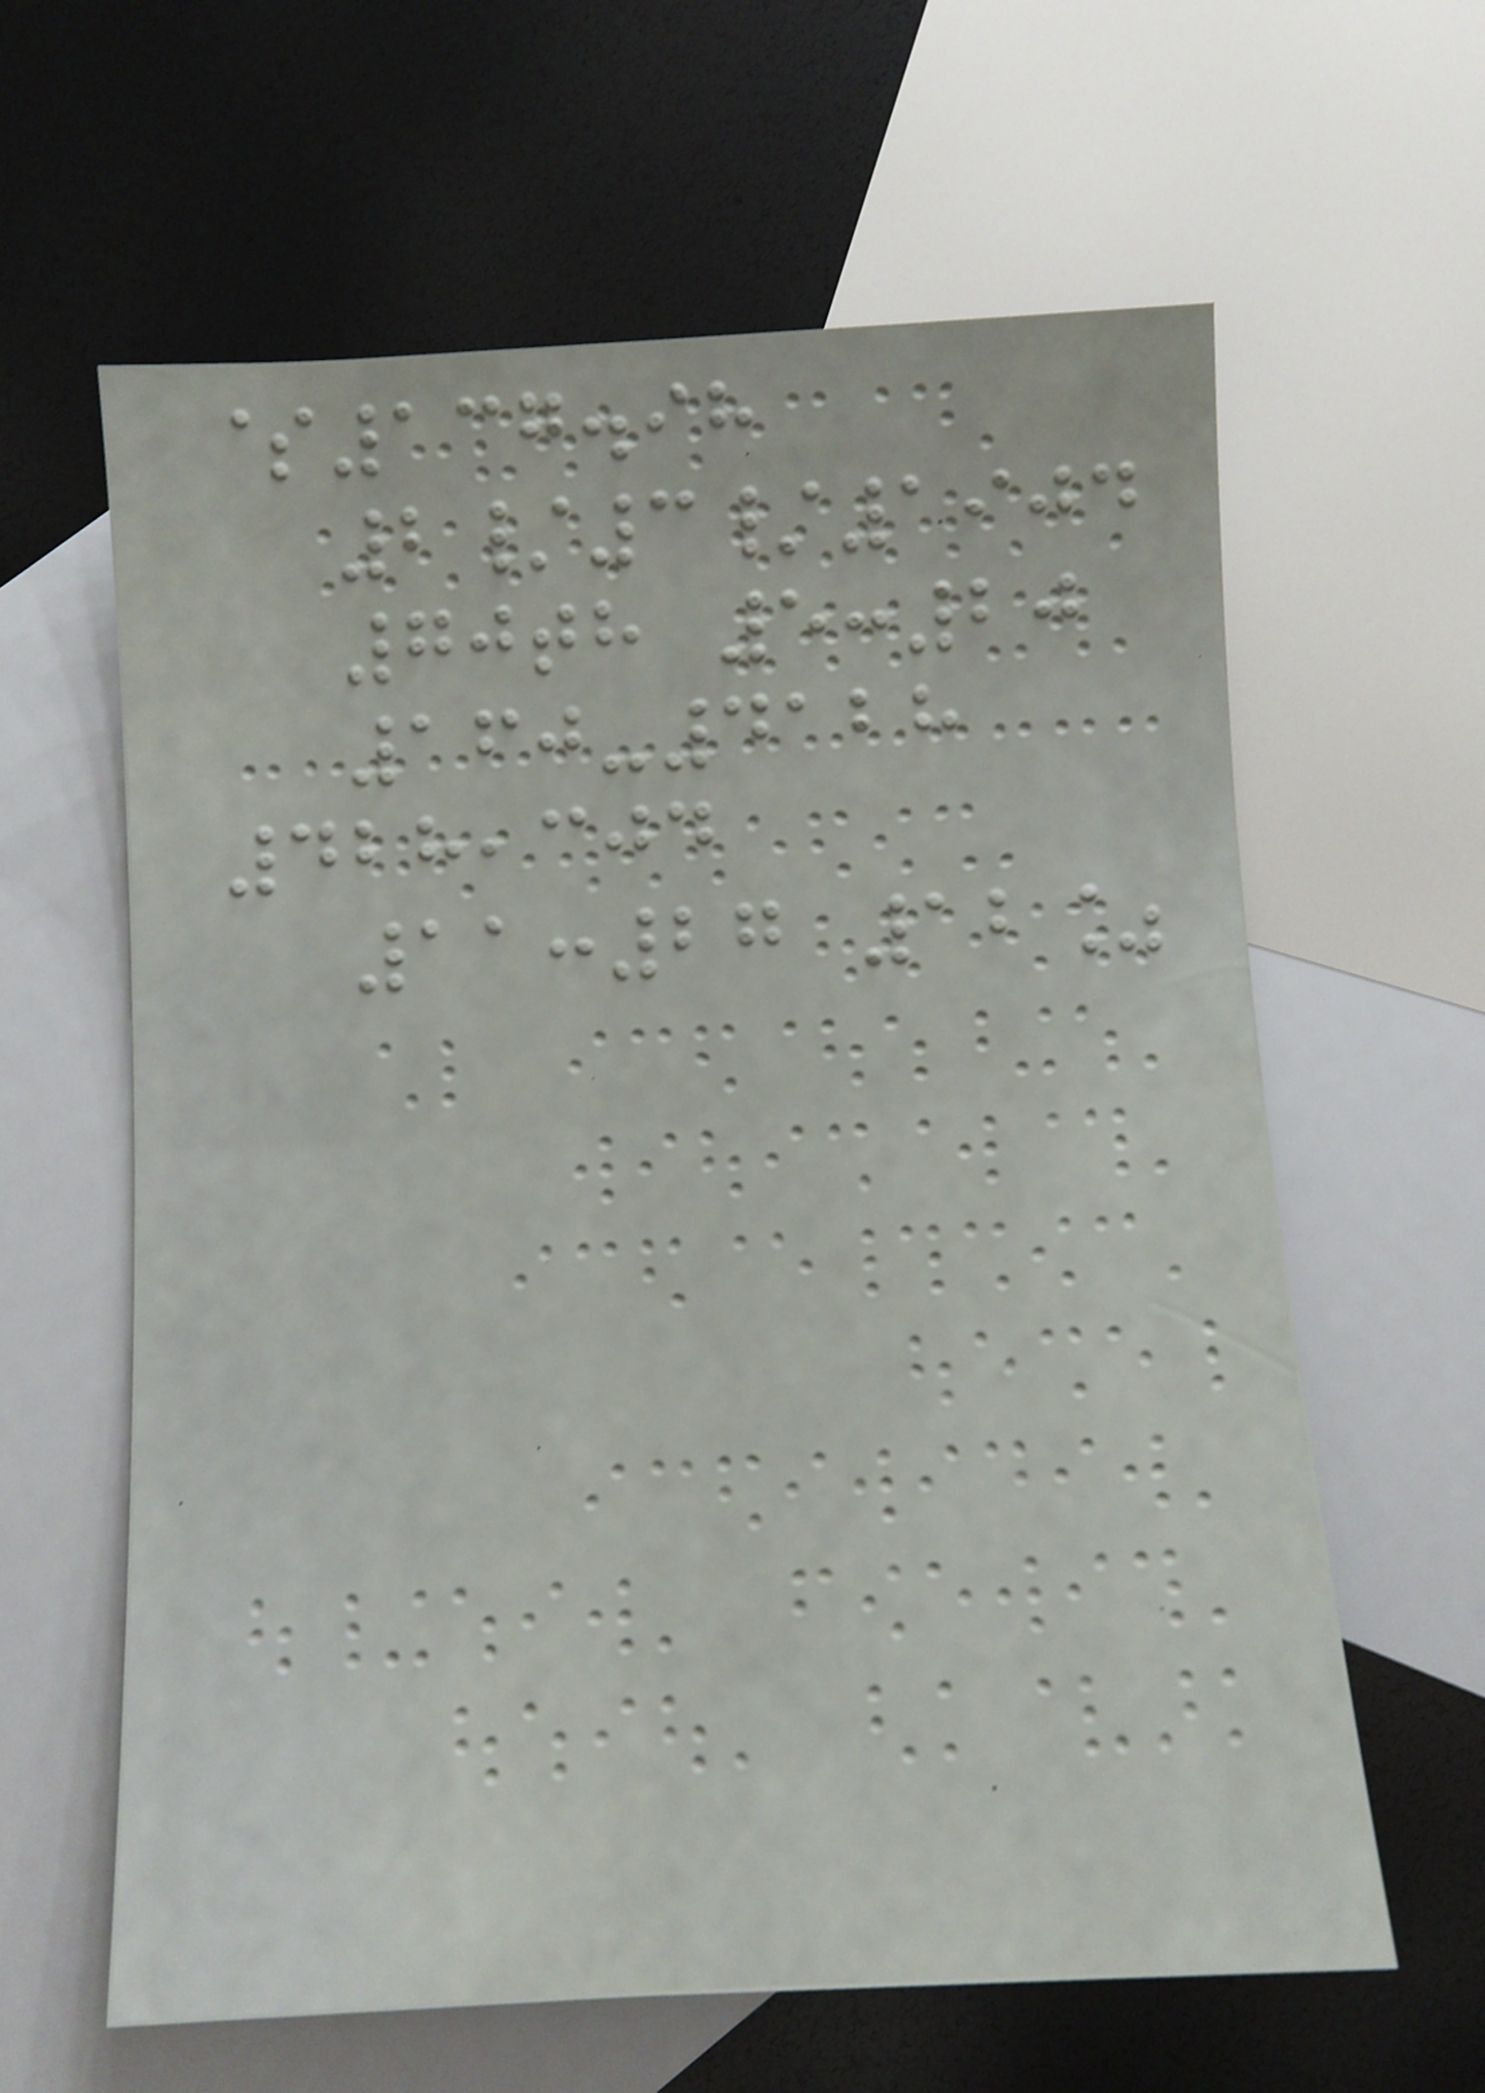$137.98
2/3/1904
70th 5:20
160-4128
428,304
11:27 12%
